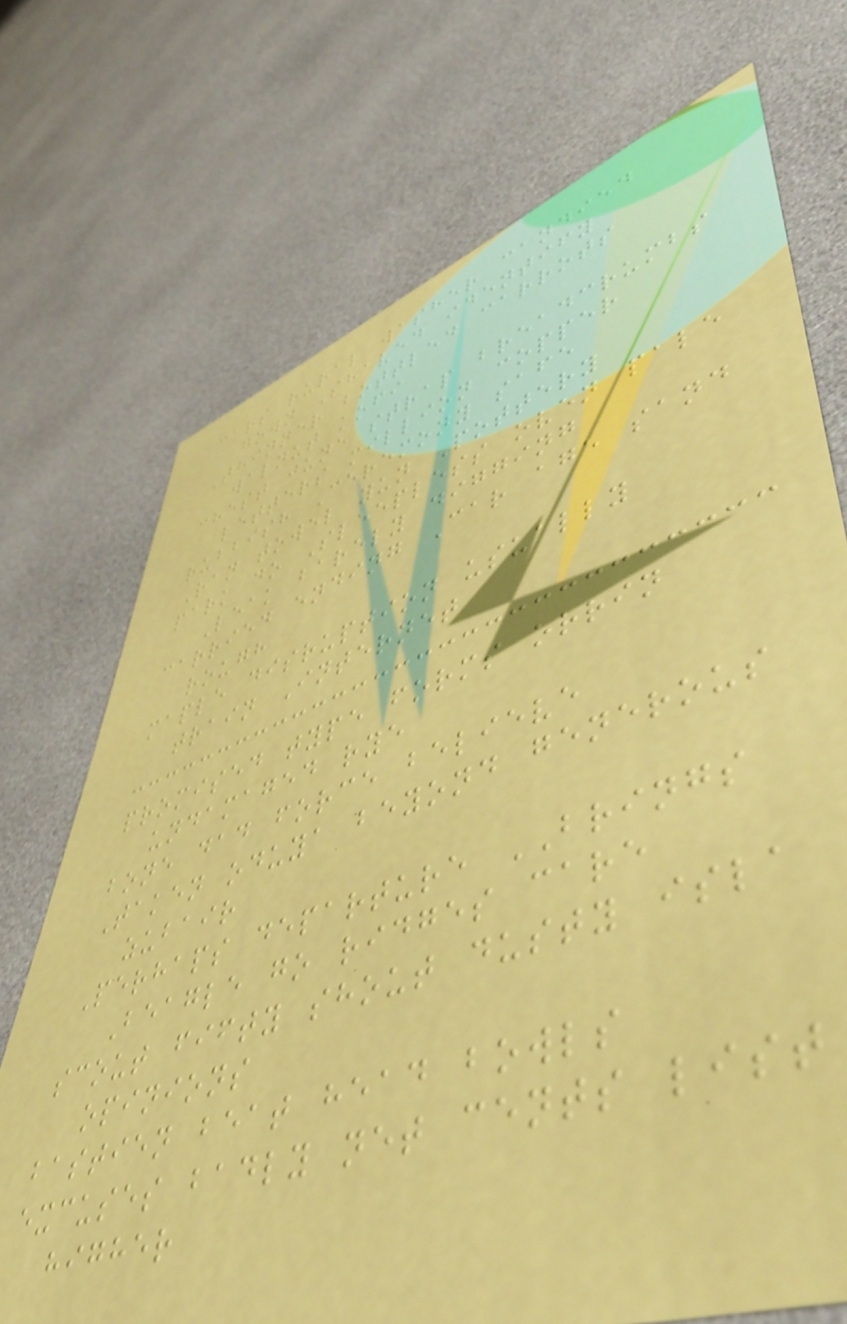cars rural washer candied
gown Shaved identify
Thinner bottled carrots
walnut kofi
chest june strap breadcrumbs
letters million copper
rubbish Ceremony safe
Ran towel yun Pottery
park do Sleepless oven pale
Leak barely digging
carried ending Car age sand
rough
maple disruption usually
train Internet
promised type forms orrin
undamaged rye
bone dad force believe
Taken oduya beyond generous
zubair
Perhaps departure BRINGS
Beagle go ridges care
scout fifty shout dusty isla
opinions
bastien beat head bowls
excuses badly net cents list
higher
